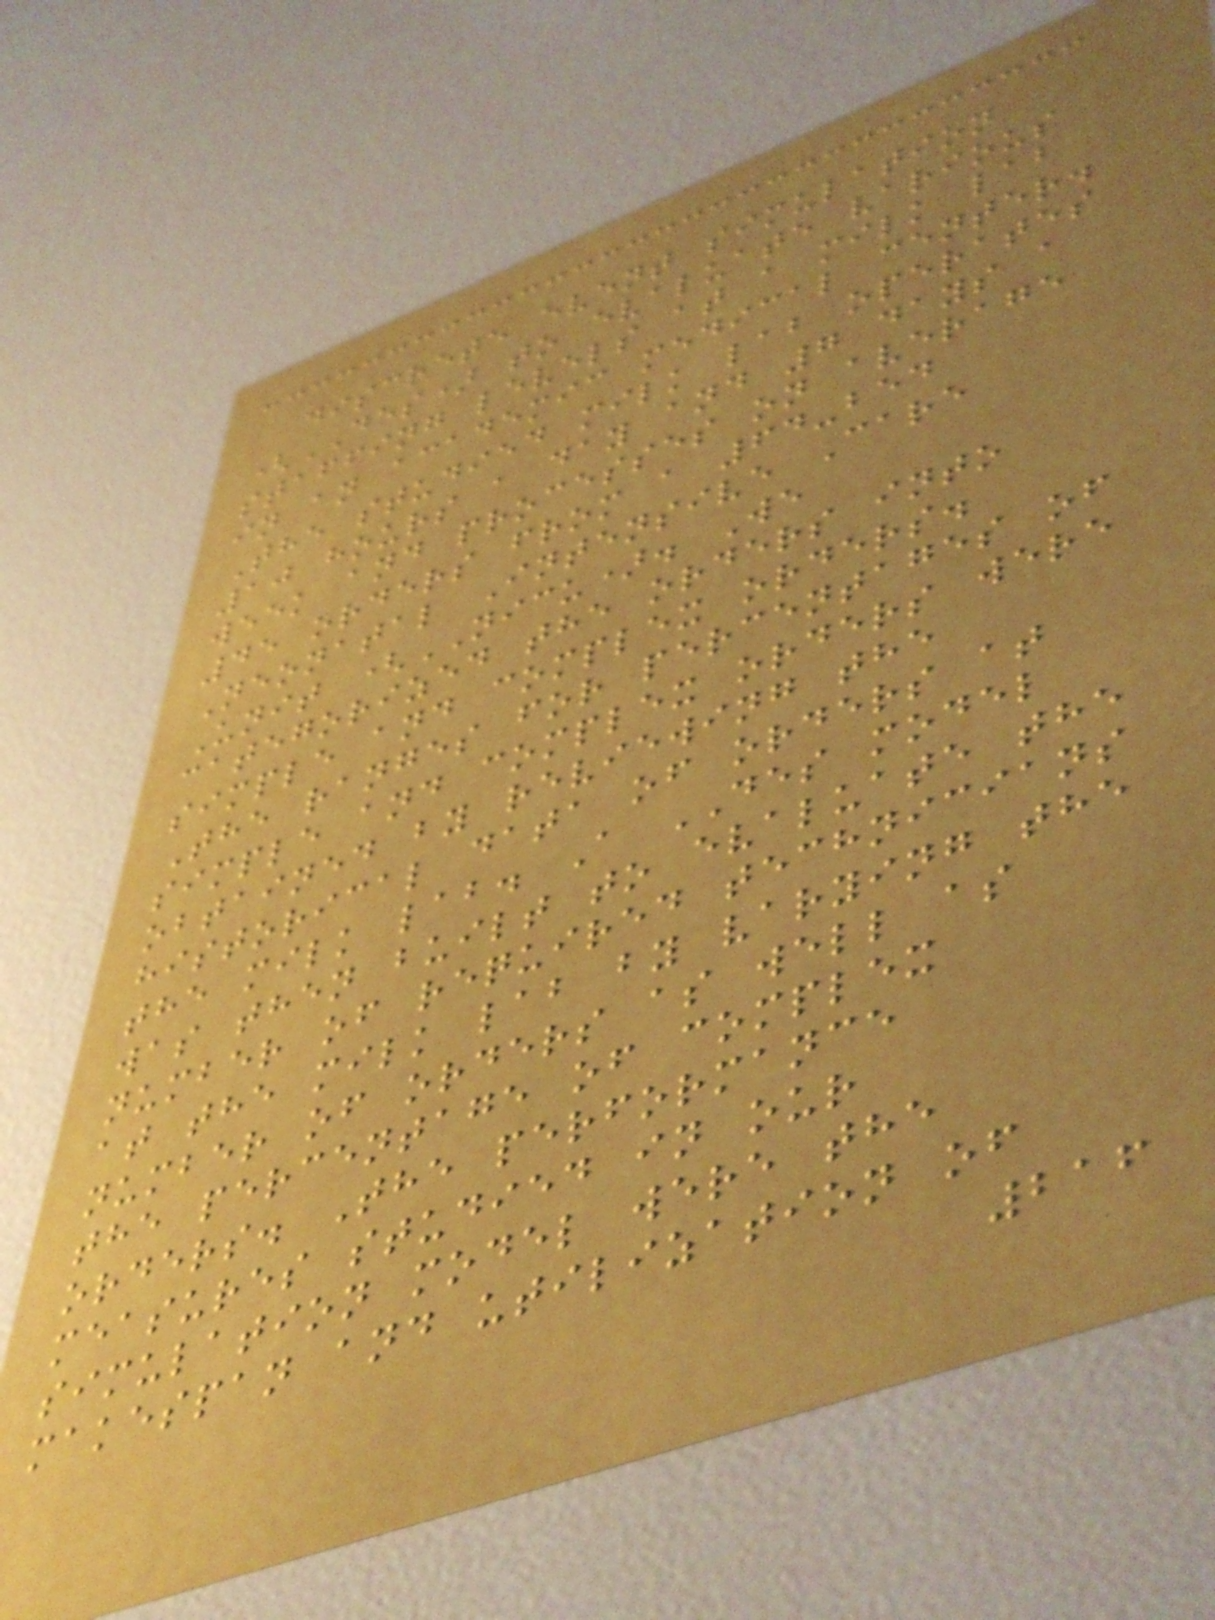discrete event simulation
(DES) to evaluate various
staffing levels at a milk lab
in an academic medical center.
The studied milk lab operates
10 hours a day and 7 days a
week and processes on average
45 orders from a 64-bed
Neonatal Intensive Care
Unit (NICU). We
categorized the orders into
simple and complex orders.
The ranges for percentages of
simple and complex orders were
obtained by reviewing the
historical data of orders at
the milk lab. A DES model
was then built to evaluate the
number of required technicians
at the milk lab by varying the
number of orders as well as
the percentage of complex
orders. The performance
measures studied in our
simulation model were the
makespan and utilization of
216
